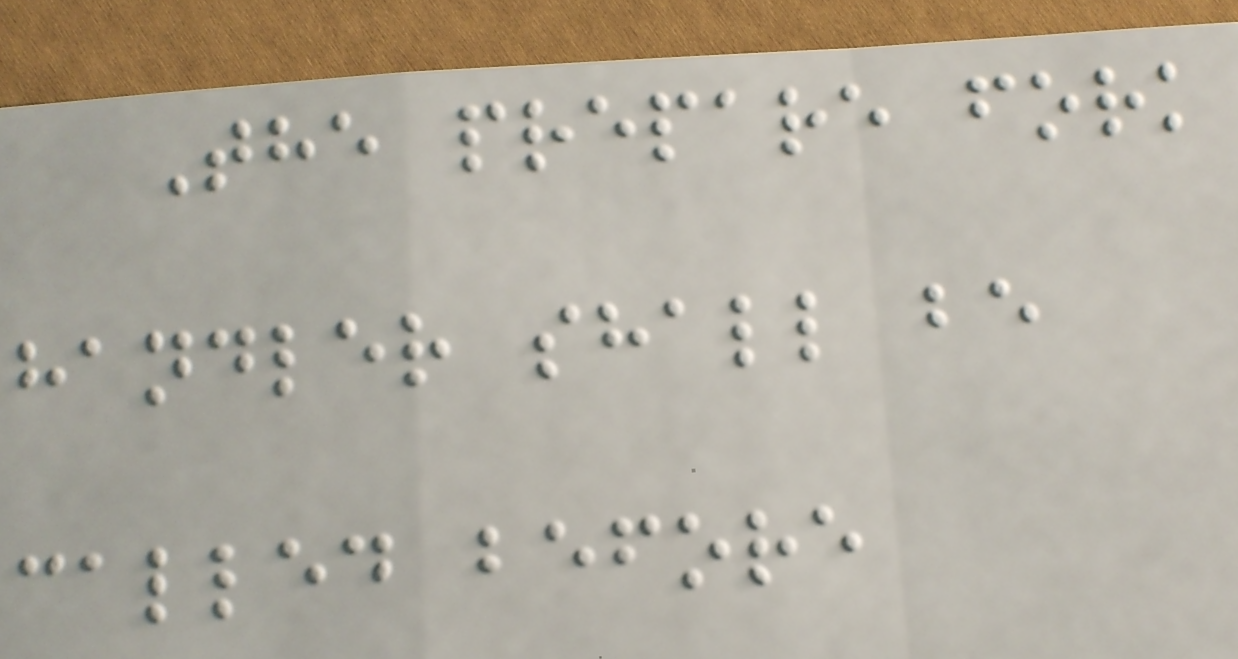The prepare fork
handler shall be
called before
